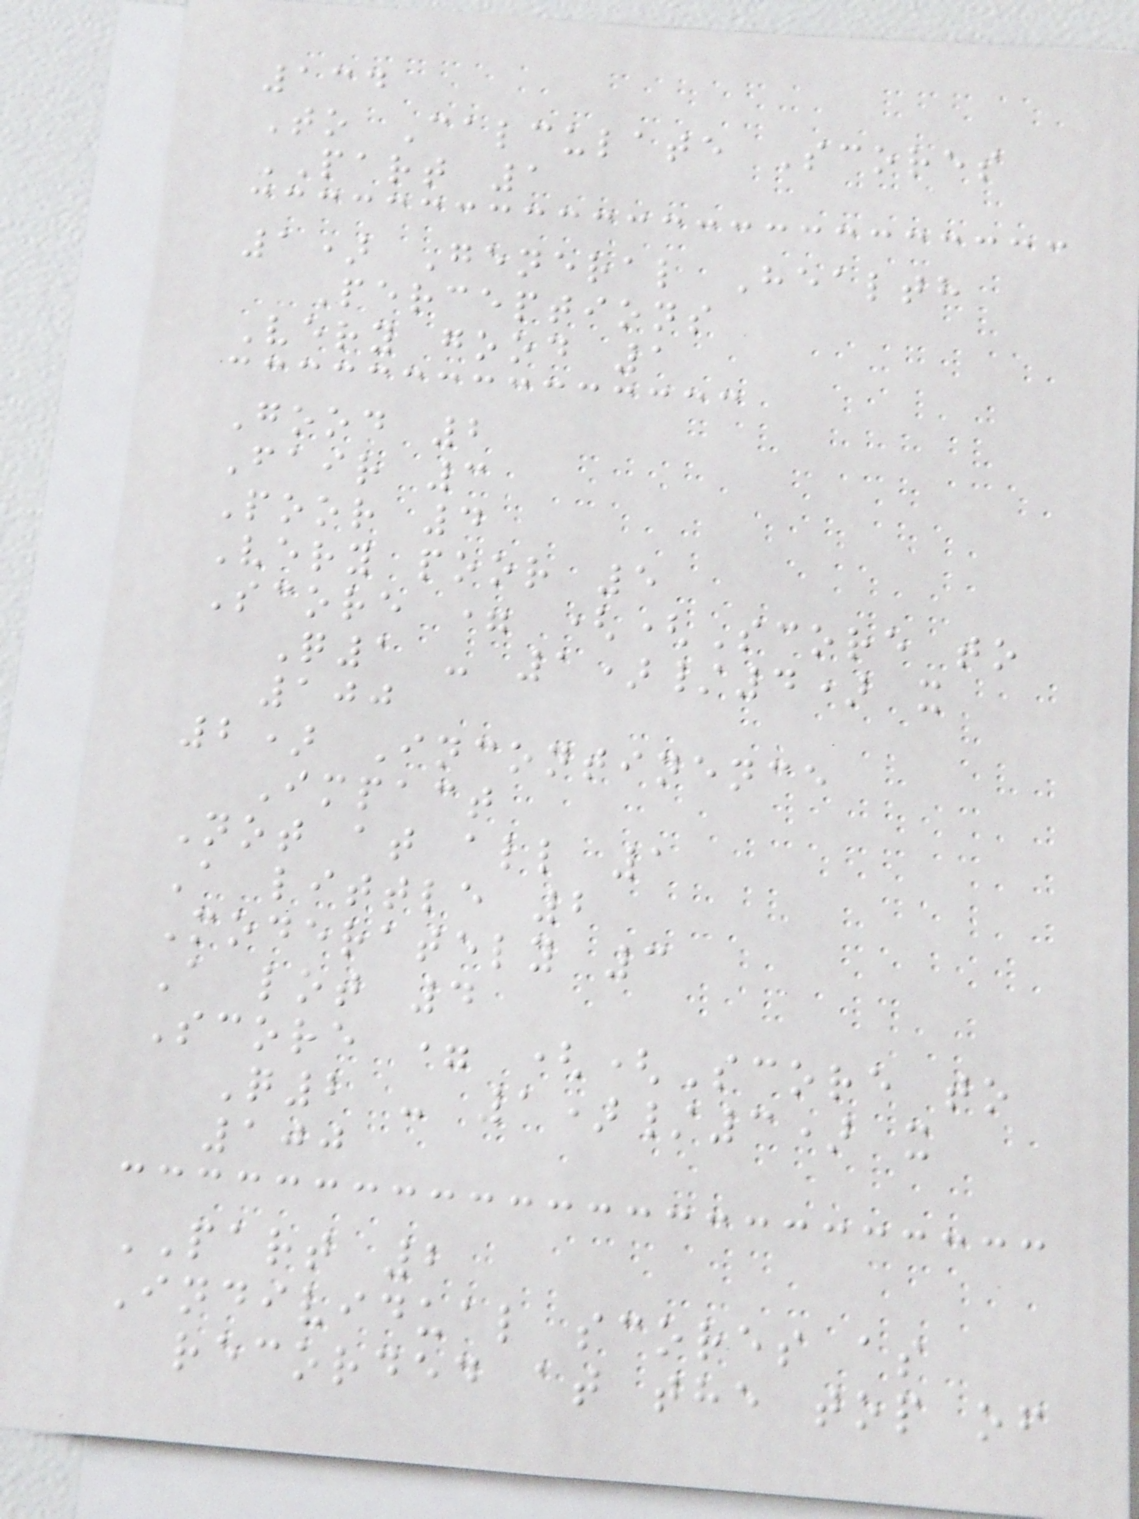134
To Calculate Scores
PART 1
1) General Health
Perceptions
Very good 1
Good 2
Fair 3
Poor 4
Very poor 5
Score = ((Score to
Q1 - 1)/4) x
100
2) Incontinence
Impact
Not at all 1
A little 2
Moderately 3
A lot 4
Score = ((Score to
Q2 - 1)/3) x
100
PART 2
Individual scores as
recorded at the top of
